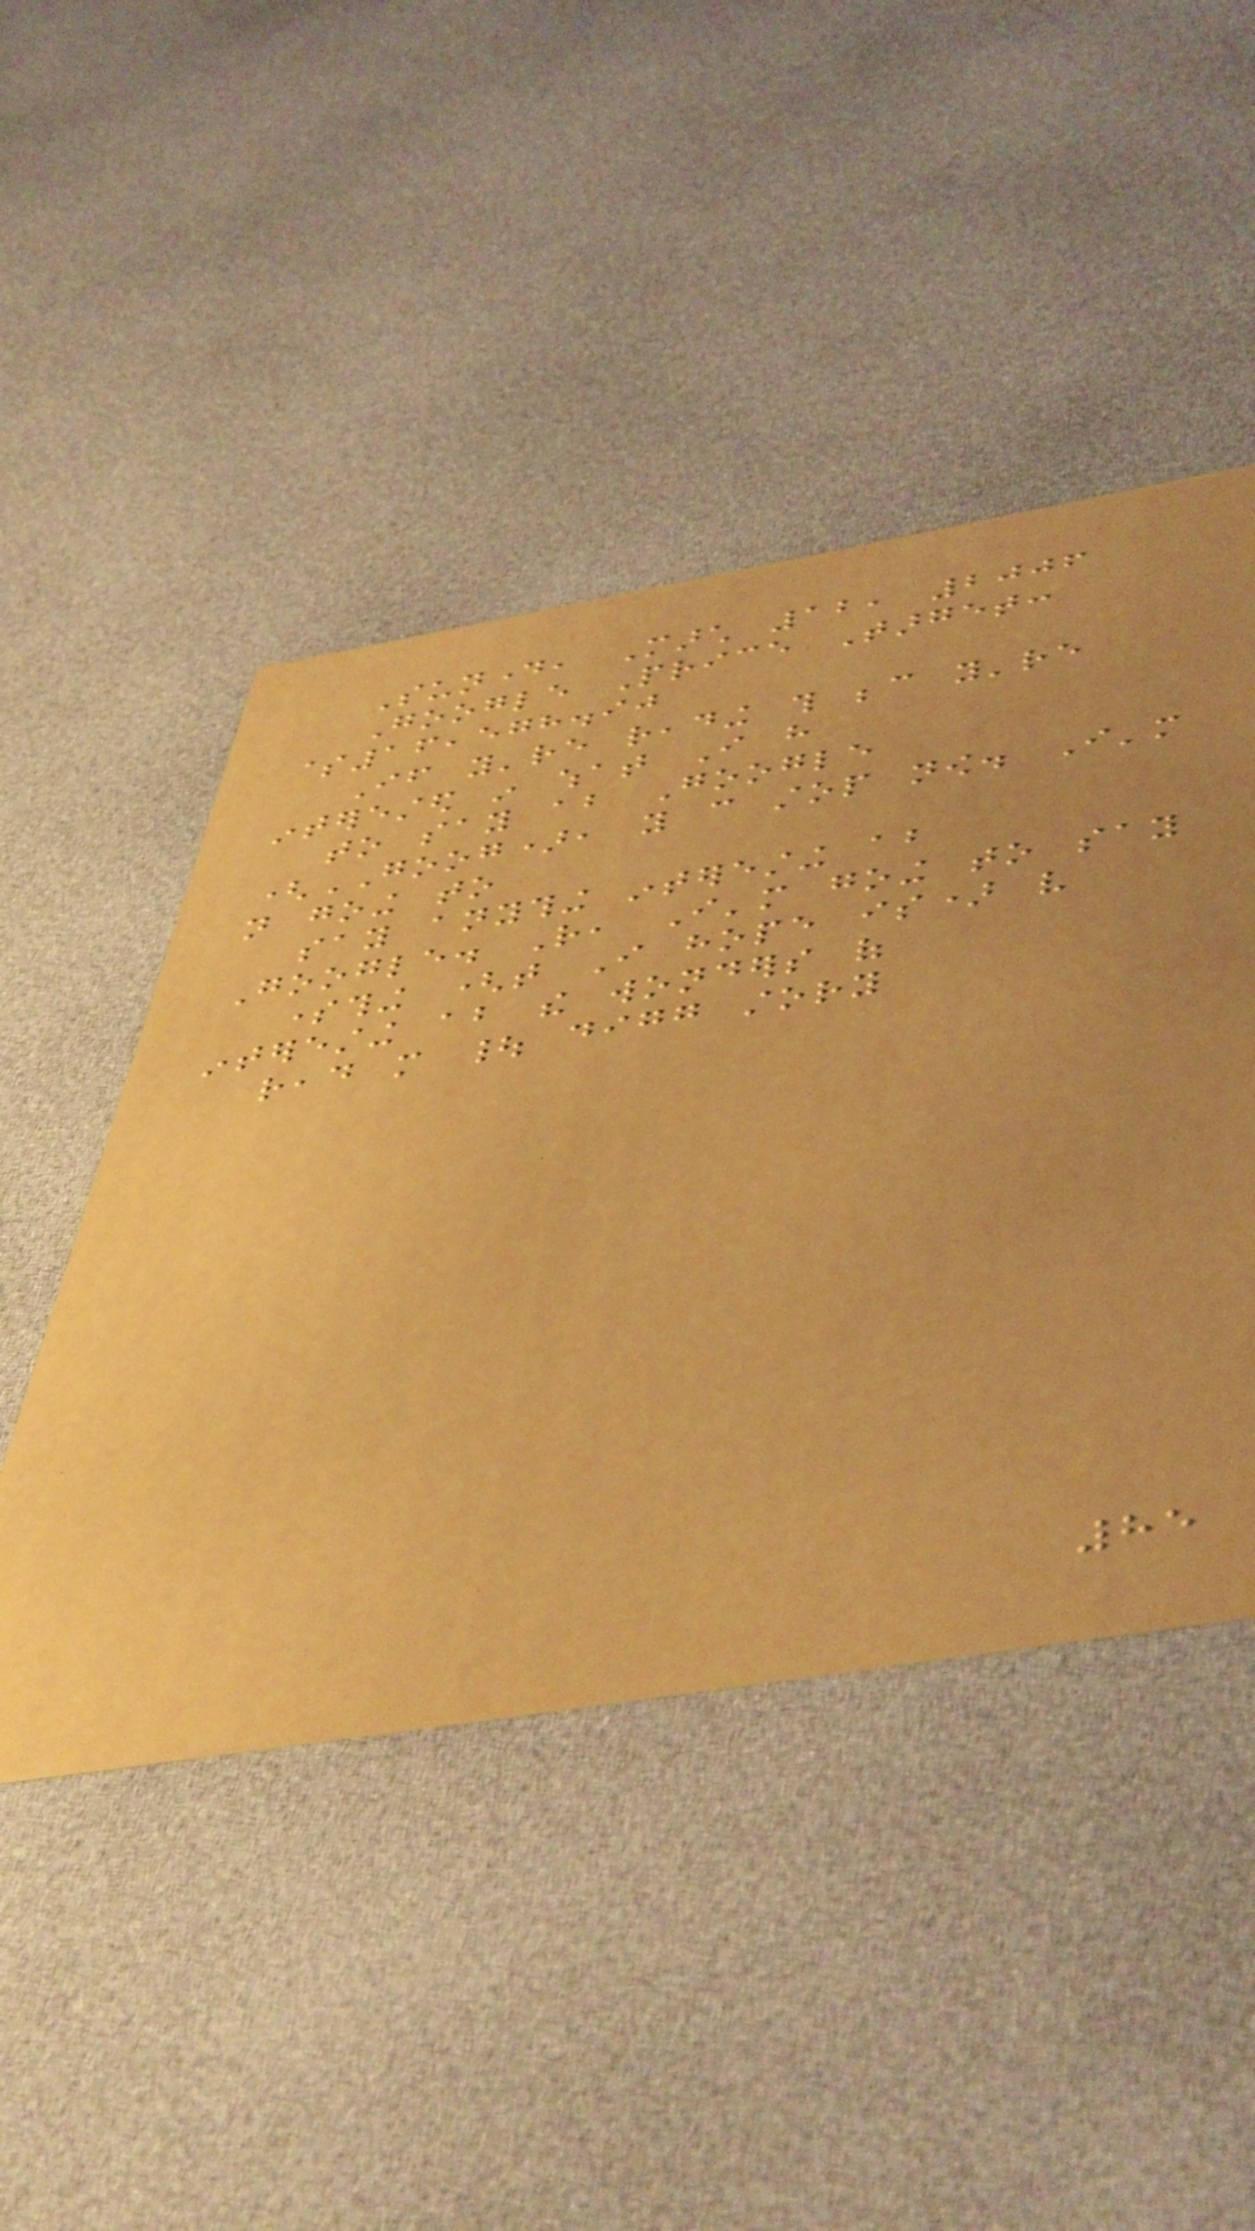Sunday, March 12, 2006
Google Price Target:
$16,578.90
If you're reading this because you're
interested in what I have
to say about Google
(GOOG), you can stop now. I'm
not going to
say anything interesting about
Google. Rather, I'm going to say
something (that I hope is) very
interesting about the wonders of
read more | digg story
85
